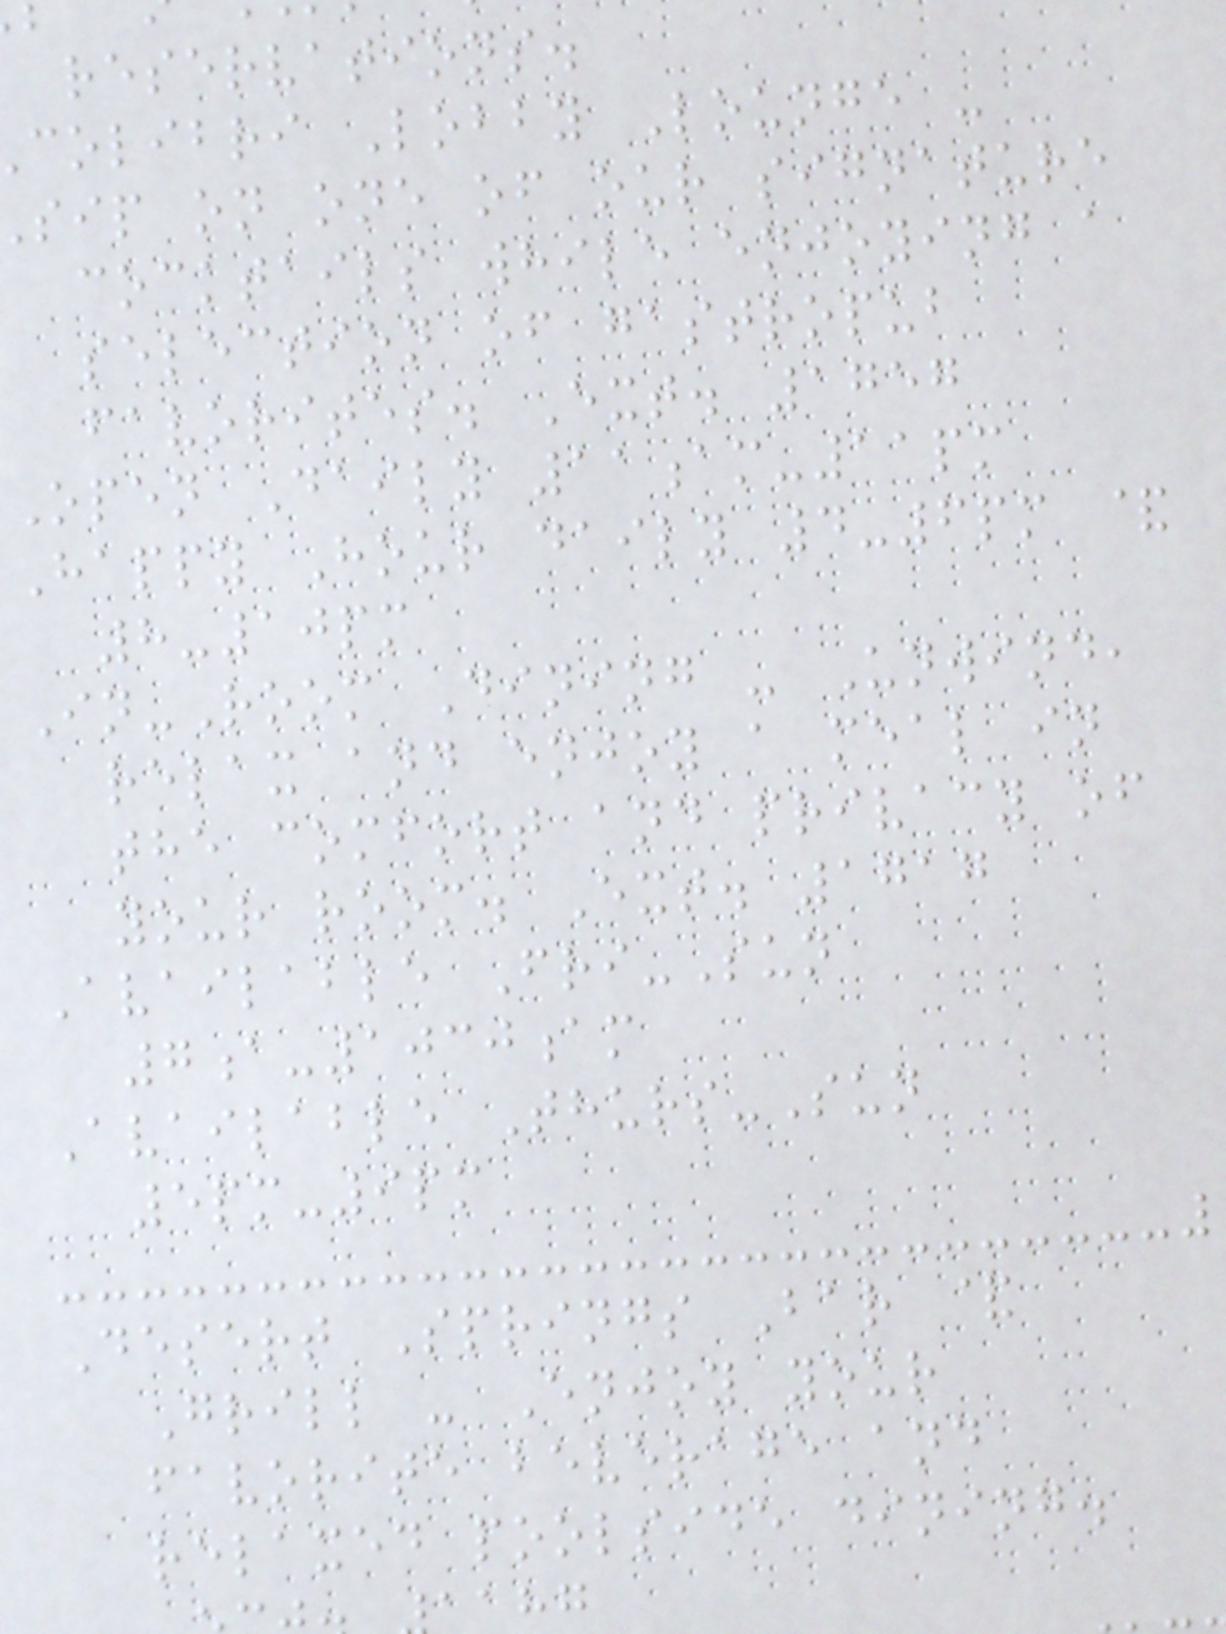reservations.
colibri Lobby Lounge -
sip on one of our signature
cocktails while enjoying a
selection of gastropub
favorites. Ext. 1757
Open Daily 11am-11pm
Happy Hour daily 4-6pm &
8-10pm
In-Room Dining - Unwind,
relax and enjoy a meal in
the comfort and privacy of
your room. Ext. 1717
Available Fri-Sun
7a-1030am
Available Thurs-Sun
5pm-9pm
Desert Springs Bar &
Grill - Enjoy your
favorite beverage and
relaxed poolside dining.
